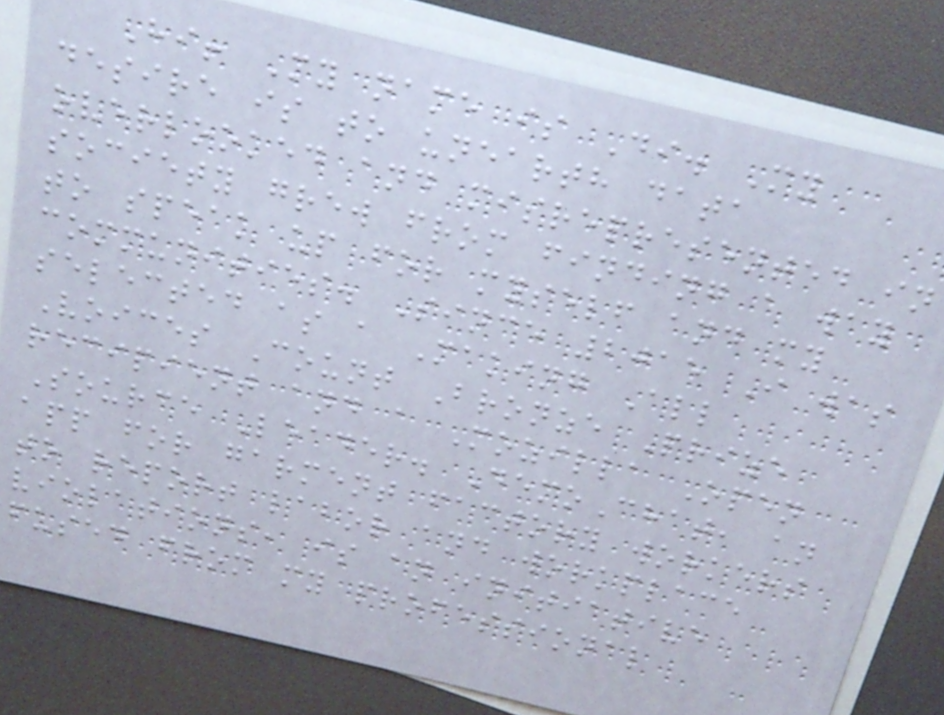Hi! My name is Di. My
desire is to unearth data
overlooked and misrepresented in
society grew from finding a way
to speak up for myself and my
communities. Since 2015 I was
selected as a Making All
Voices Count Bronze Prize
recipient and a Mozilla Open
Source Leader. DemoChat, an
app for garment factory workers
to report labor and workplace
violations, is an initiative
fused from my professional
